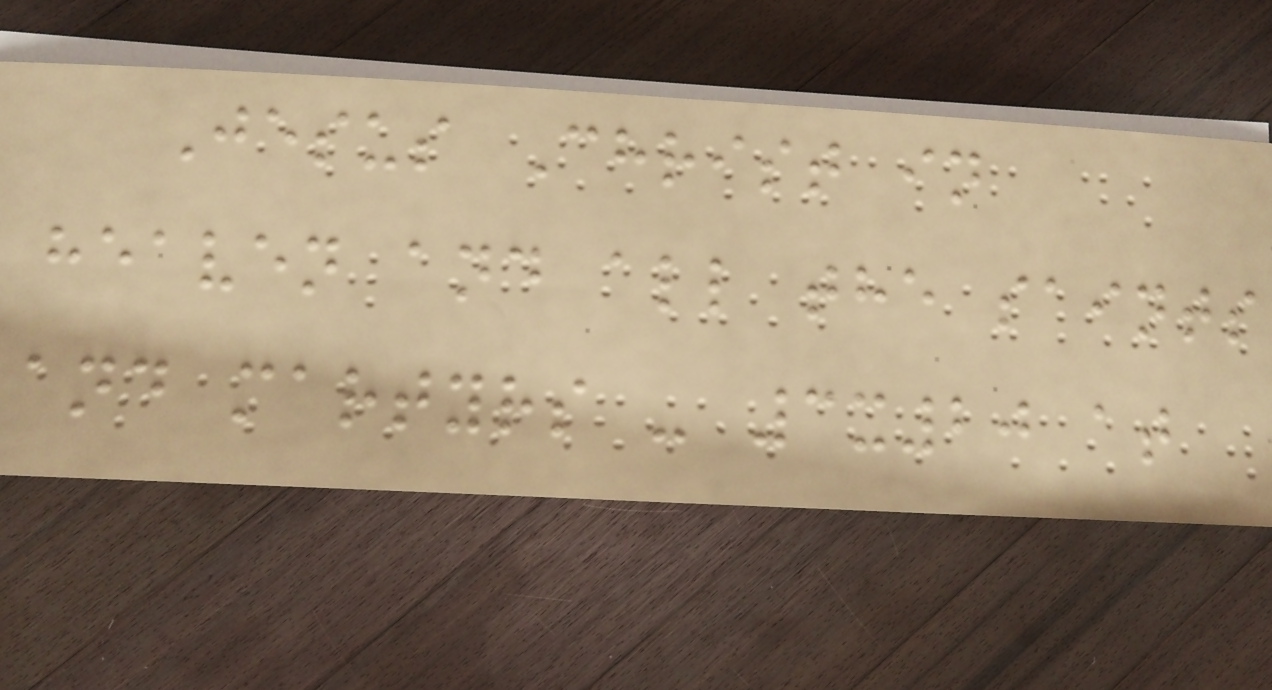Jesus Christ in
heaven and all the saints
and martyrs - 3x20 at
